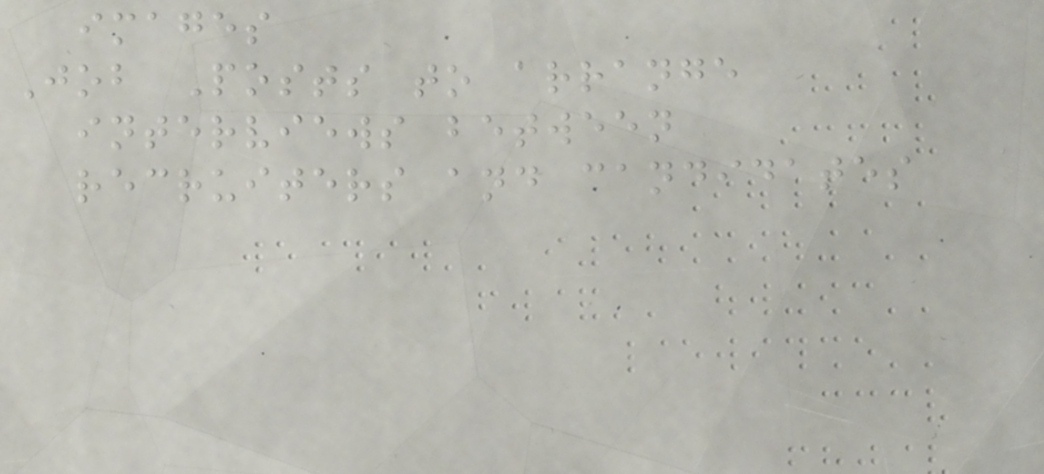images
Job Posts to arrange
interviews between
recruiters and candidates
